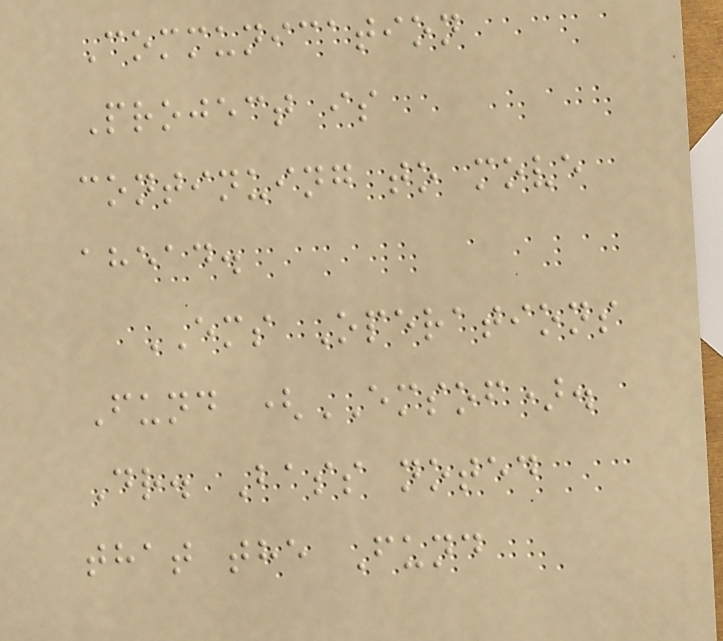Communication
Project is
continuing to move
ahead.
EMS Operations
Fund (EMSOF).
Dr. Bass noted
that the Fund
